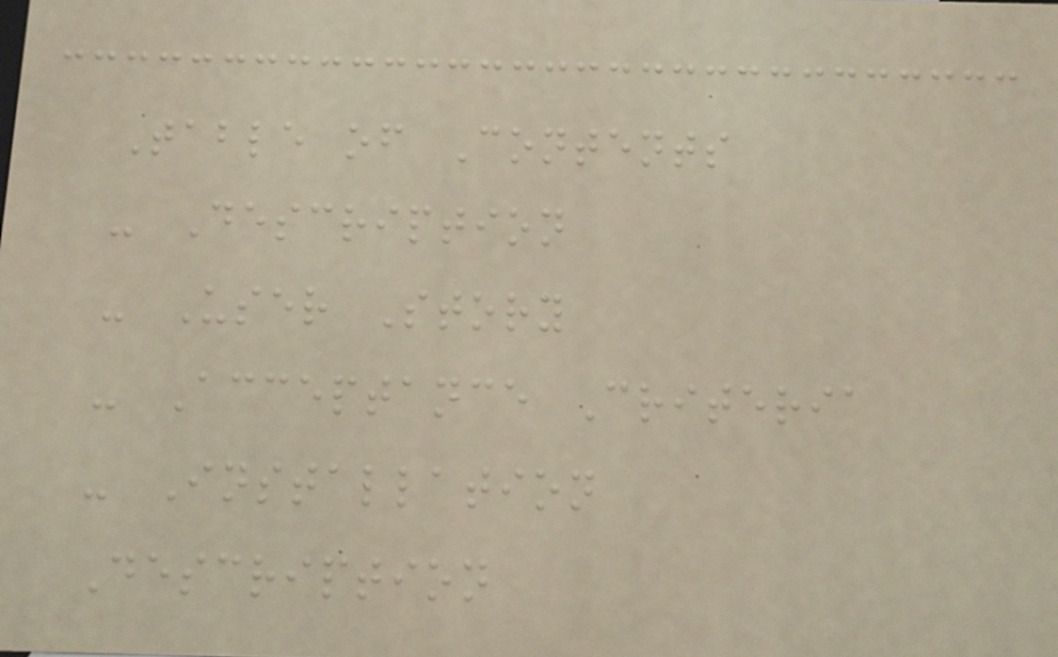Table of Contents
- Description
- User Story
- Acceptance Criteria
- Installation
Description
